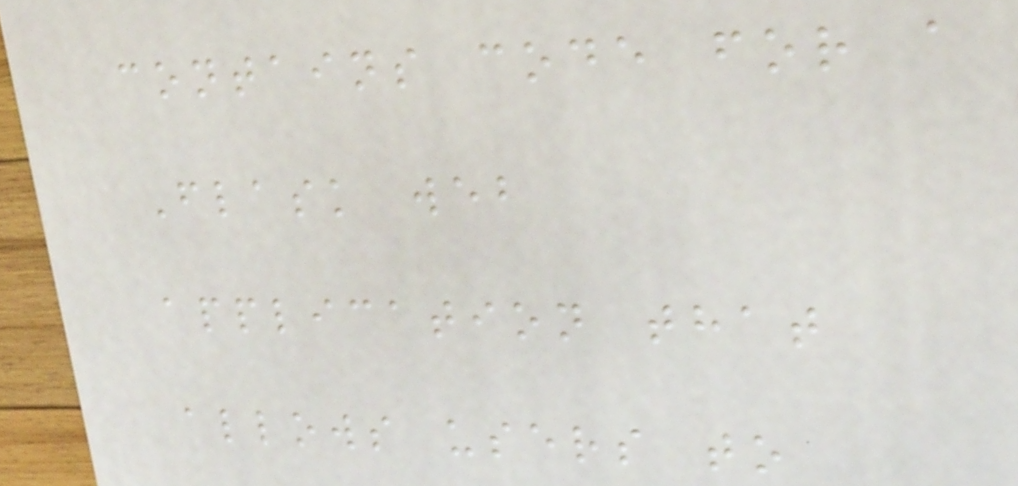contains code for a
Flask web
application that
allows users to
